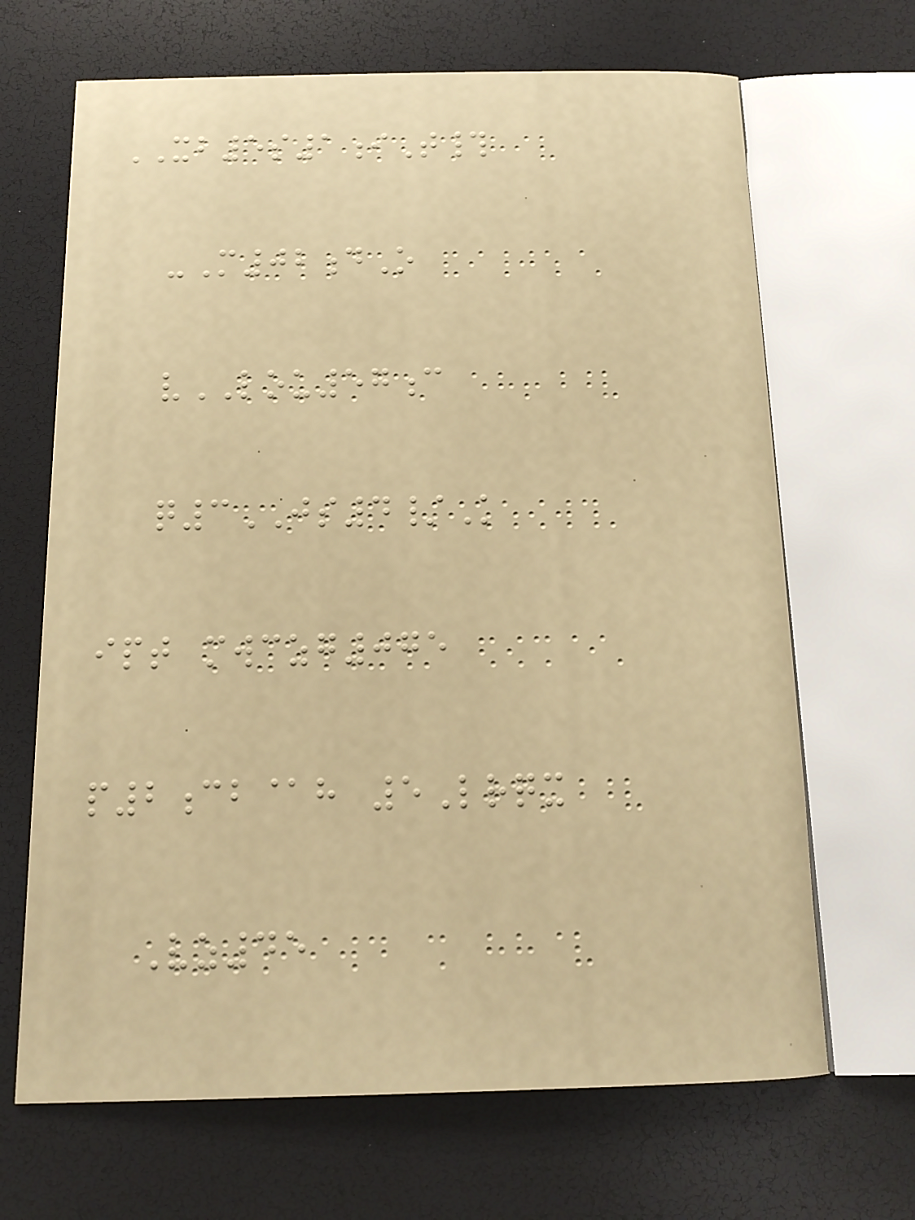XB5s1iT#
-M02dO
vLOU57c
q3JS4/K
ipt mwczg075
p2cb@h 5Lrqx
Vz45
